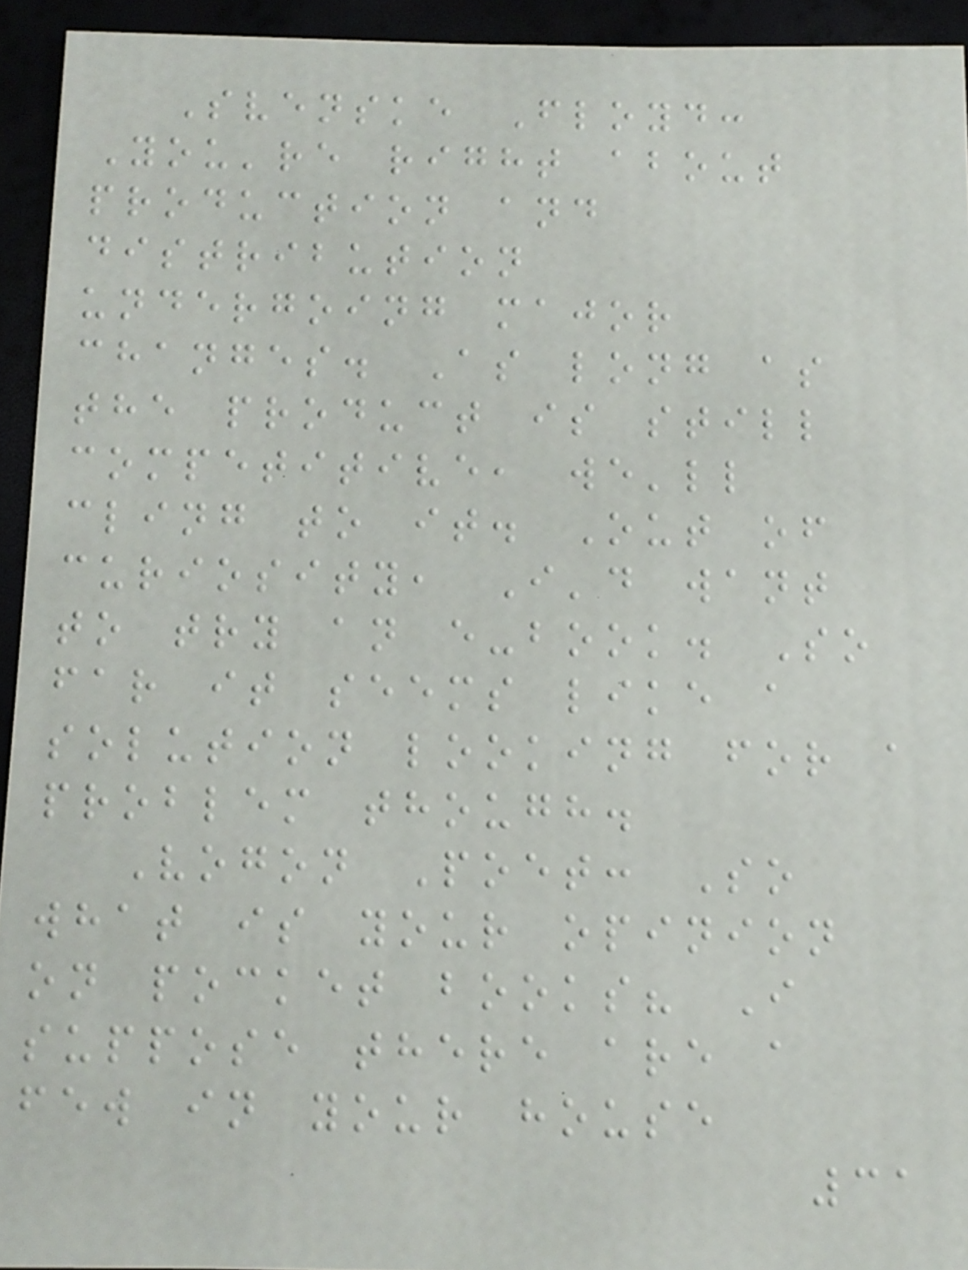Svenske Floyd:
You're right about
production and
distribution
undergoing major
changes. As long as
the product is still
competitive, we'll
cling to it. Out of
curiosity, I'd want
to try an e-book. So
far it seems like a
solution looking for a
problem though.
Vogon Poet: So
what is your opinion
on pocket books? I
suppose there are a
few in your house
31
